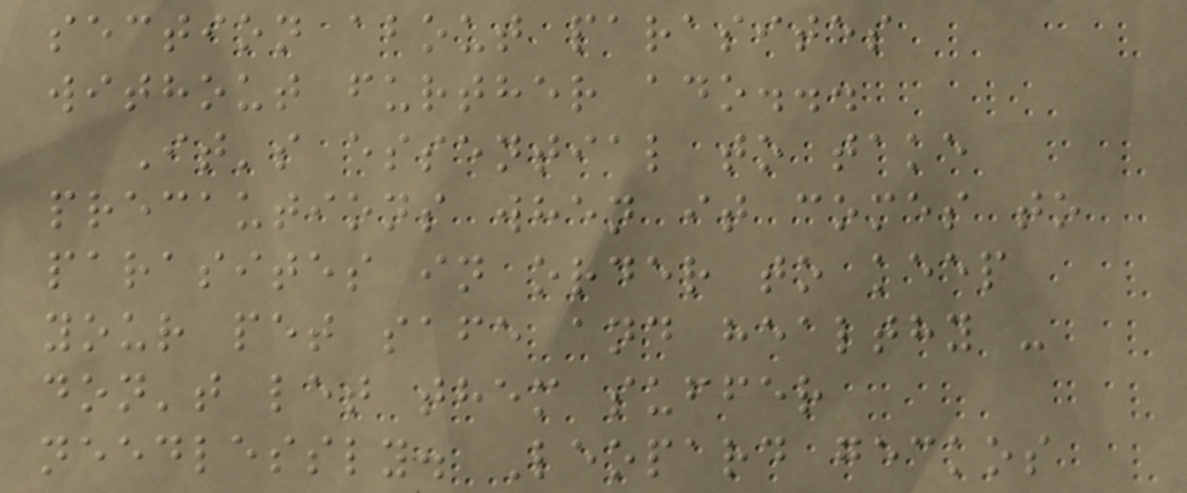section about parasites
without further ado...
It's essential to take
precautions when it comes to
parasites in order to keep
your pet safe and healthy -
don't let them suffer
needlessly. Leopard geckos
